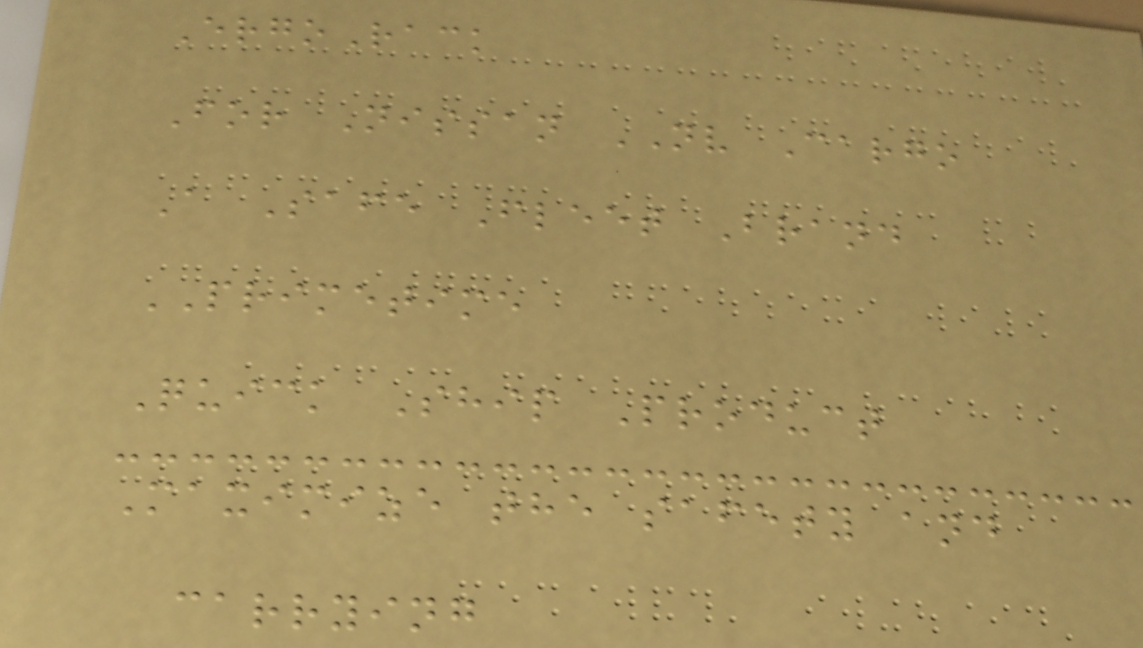ErgoRack
For Nissan NV Cargo
A Safe Fleet Brand
PRIMETIME
Quick Ship Product
Maximize the safety and
carrying
